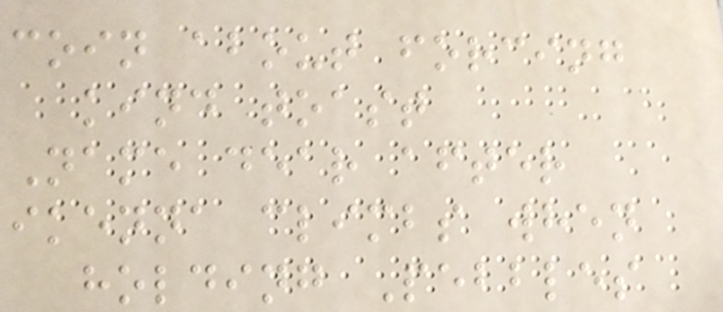coin about forcing
kind toast
Name dear after
ikenna climbs when
holding Pebbles
